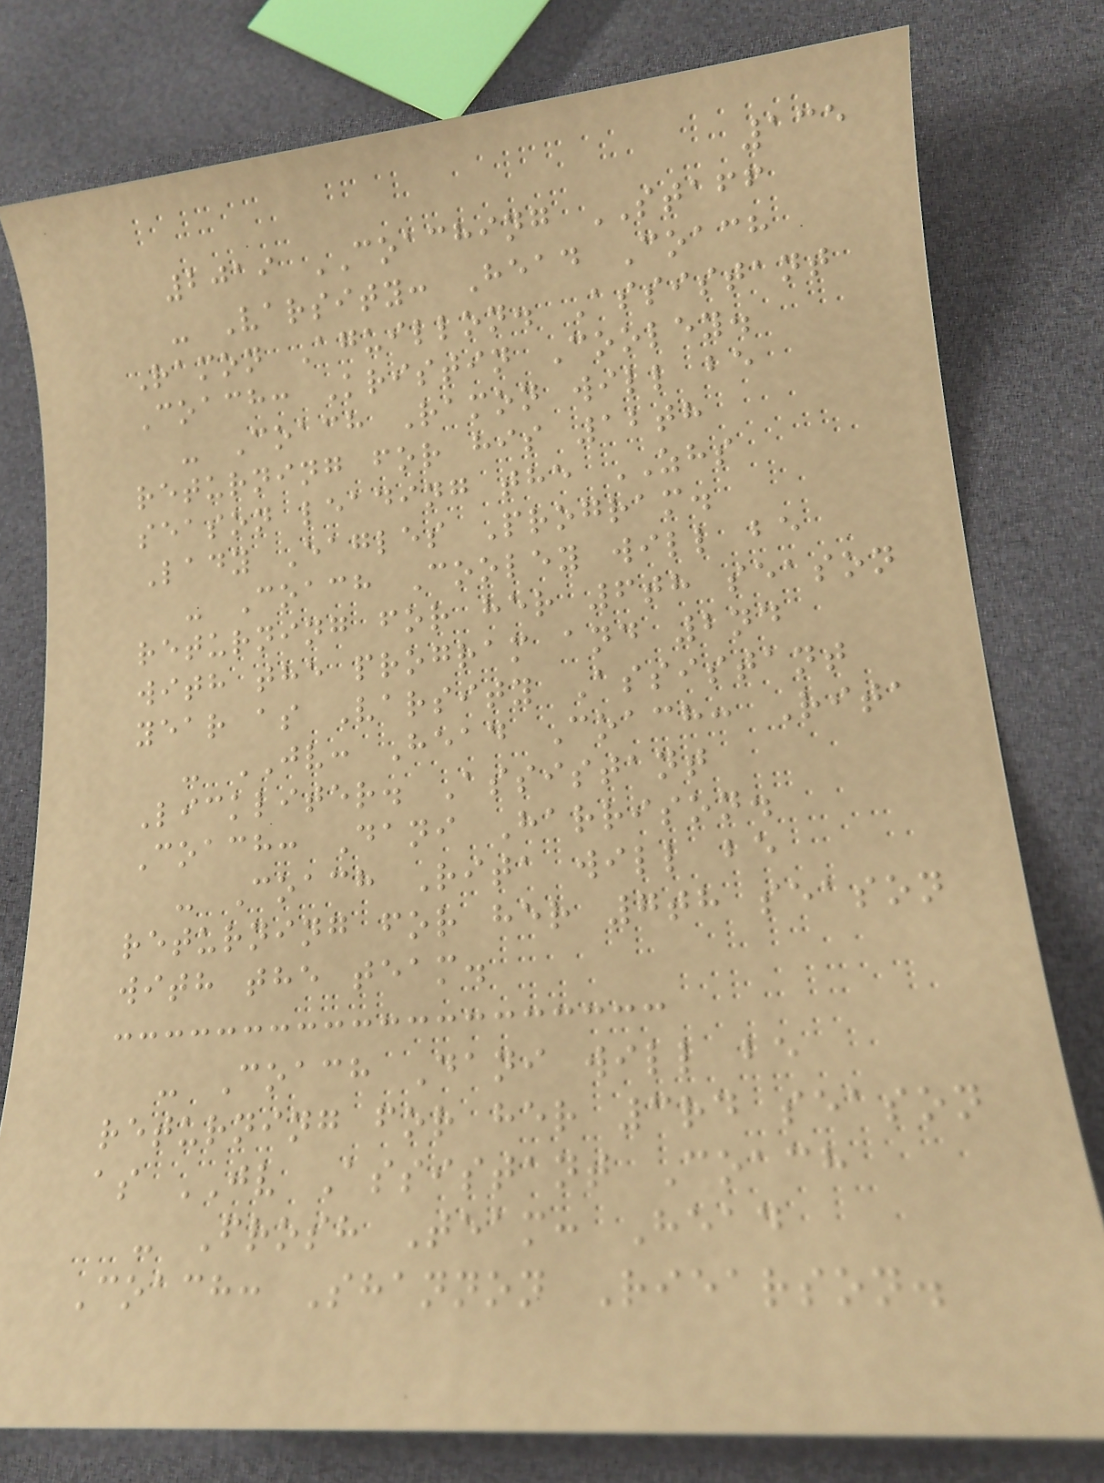135
2019 COACHING STAFF
- Varsity: Head Coach
Ramon Aguillon. Assistant
Coach: Kristin Cooley.
- Coach Ramon will be
returning for his 12th
season leading the ZHS
Lady Eagles Program.
- Coach Cooley will be
returning for her 6th season
with the program and 2nd
year as Varsity Assistant
- JV: Head Coach: Rita
Lickliter. Assistant
Coach: Dani Harrison.
- Coach Rita will be
returning for her 7th season
with the team.
- Coach Dani will be
returning for her 3rd season
as JV Assistant Coach
- Frosh Team: Head
Coach: Shannon Riearson.
